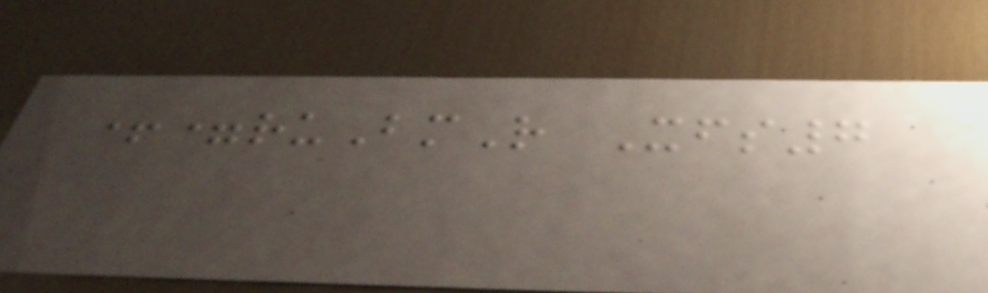+=ruBmR Xfs7
